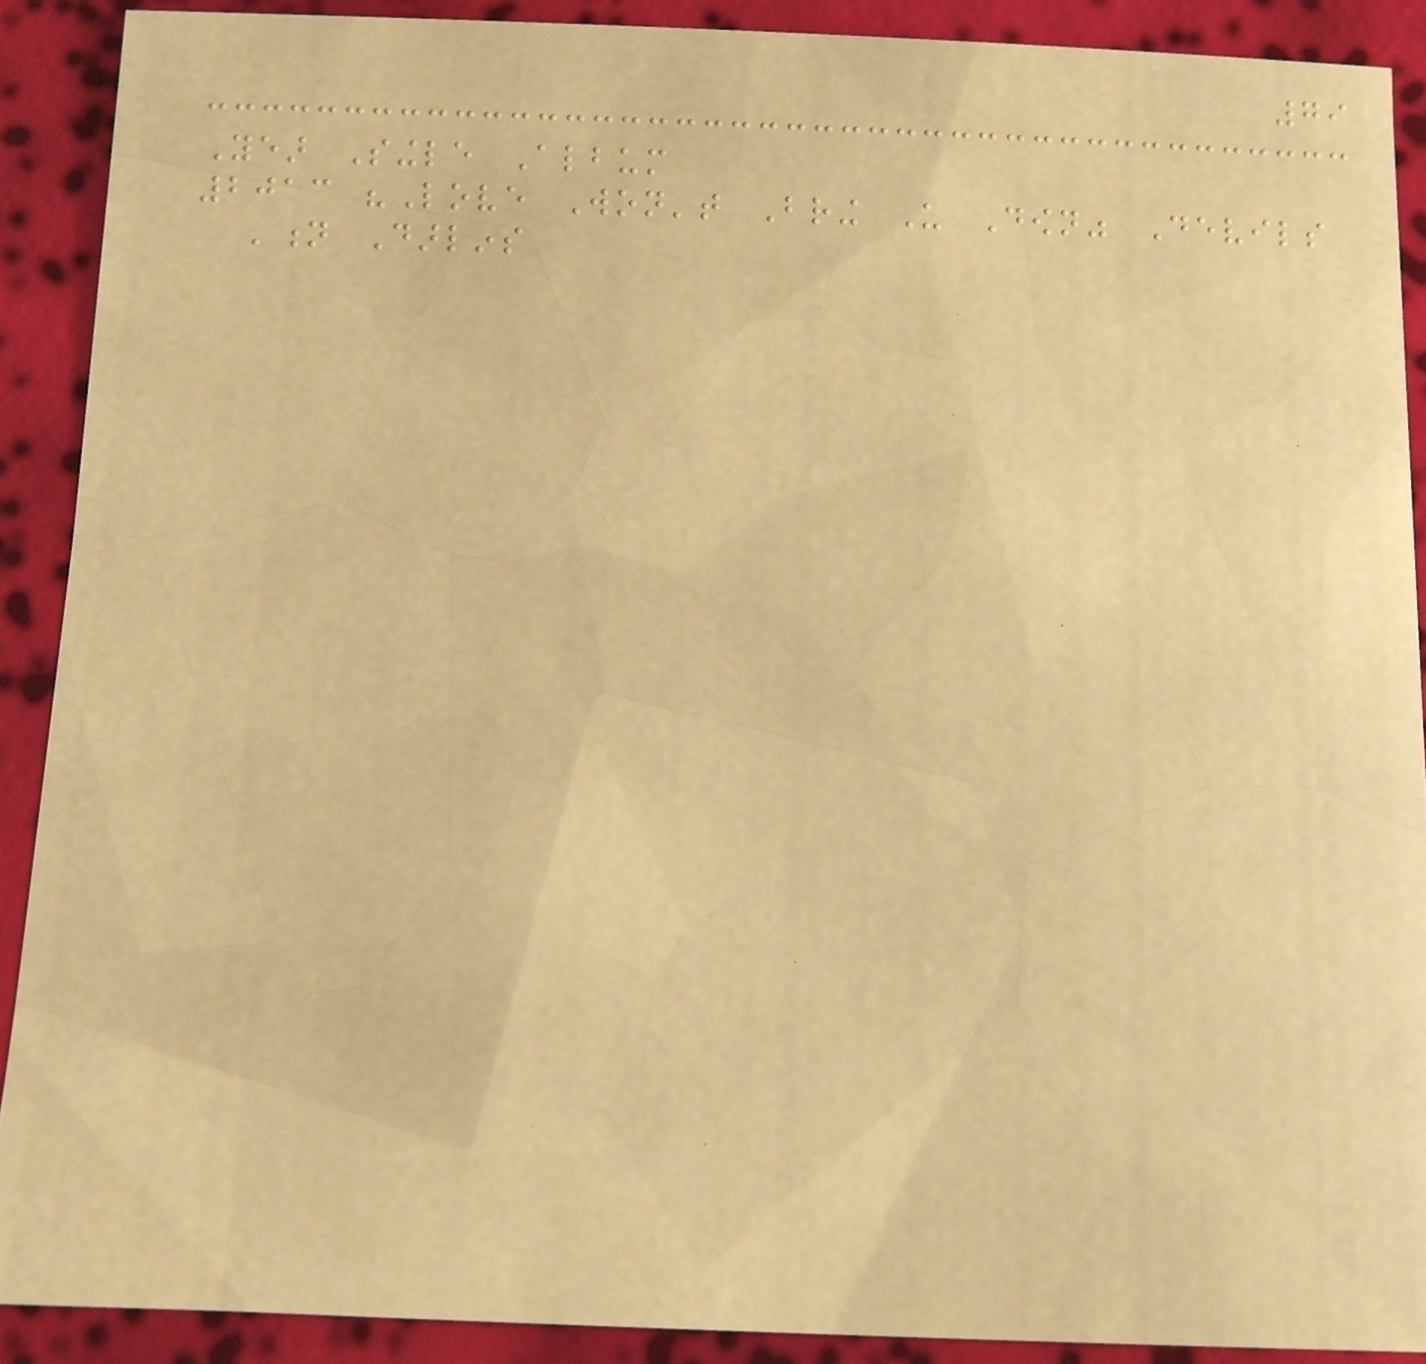79
Year Single Album
2013 "Love Won't Bring Us Down" Devils
'n Darlins
